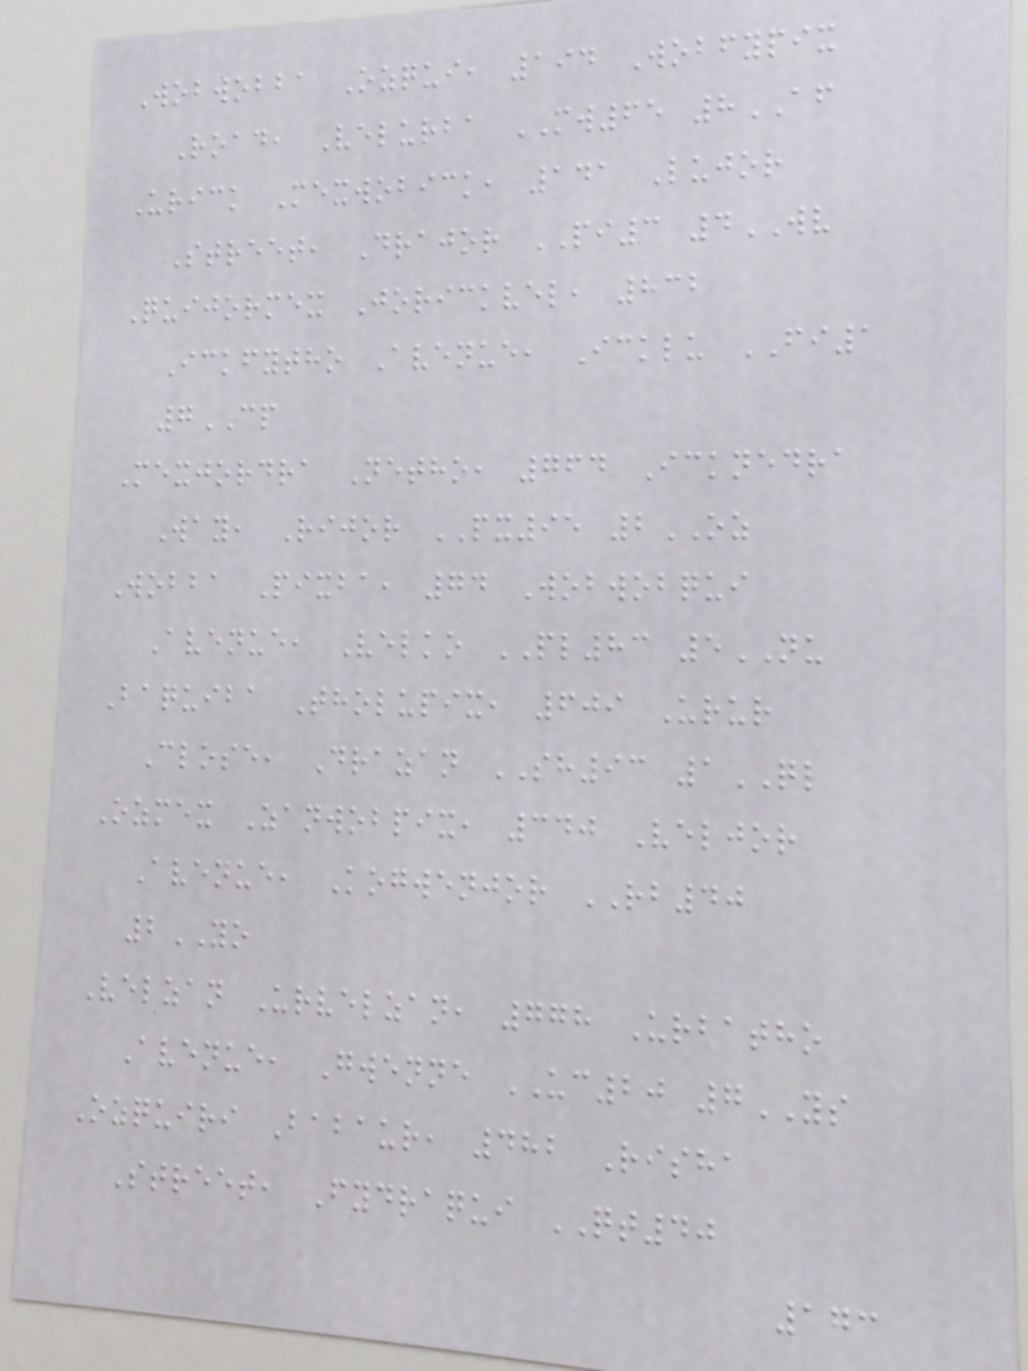Wobwobba Ozqui, 194 Wobfypix
Road, Velurba MW65 8AF
Urick Mexwobick, 141 Lujor
Street, Drajor PI3 4WV
Quijormex Jorickvel, 832
Ickfytho Avenue, Icklu FI1
7CP
Mexjordra Netho, 764 Icknedra
Way, Rijor PX95 2OZ
Wobba Pixba, 74 Wobwobqui
Avenue, Velko PL83 5NU
Baquiba Tholupix, 609 Urur
Close, Drazan SH93 1QL
Ozmex Zanwobpix, 340 Veljor
Avenue, Kogwenjor RB40
2YO
Velzan Urvelzan, 778 Urbatho
Avenue, Gwenne UC20 7YS
Ozquiri Babaur, 482 Risha
Street, Fydraqui QT40
173
